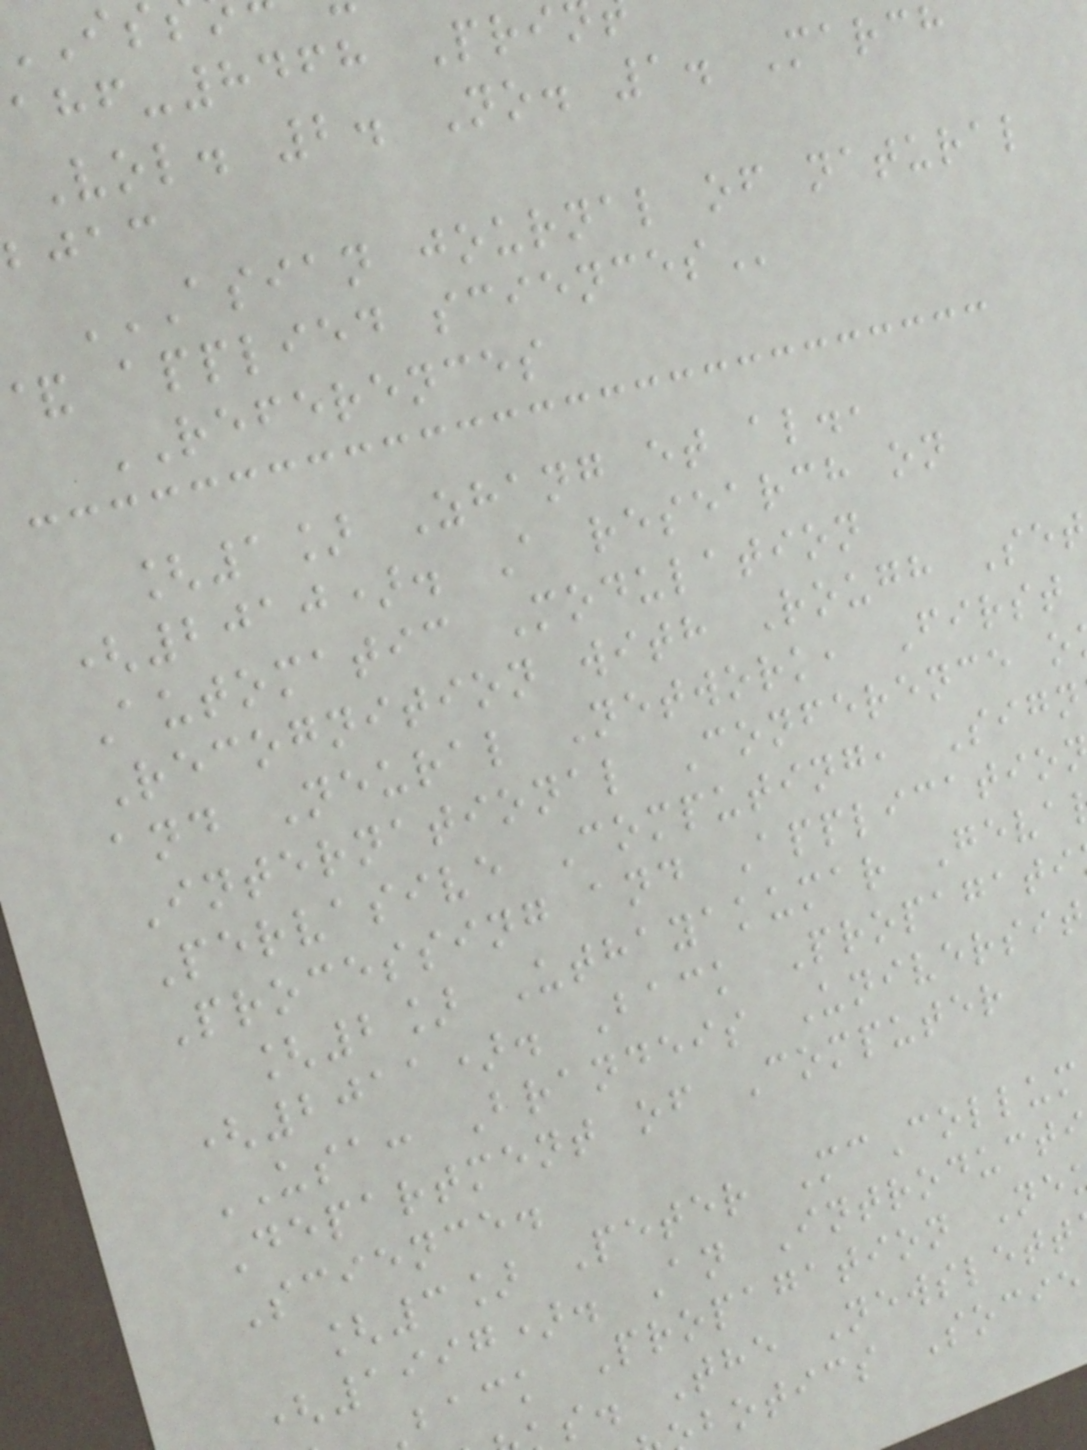-8468 Pri
Vol. 2. No. 1. March
bjac
ASIAN JOURNAL OF NATURAL
applied
REFERENCES
[1] Zhang et al.,
(2010). A research on
Automatic Modulation
Recognition with Rough Set
and Neural Network, First
International Conference o
Pervasive Computing, Sign
Processing and Applicatio
[2] Uthayakumar Geva
(2011). Back Propagati
USA: Brandeis Universit
Department of Computer
Science.
[3] Peter McCollum
(1997). An Introducti
back Propagation Ne
s. The Newslett
botics Socie
